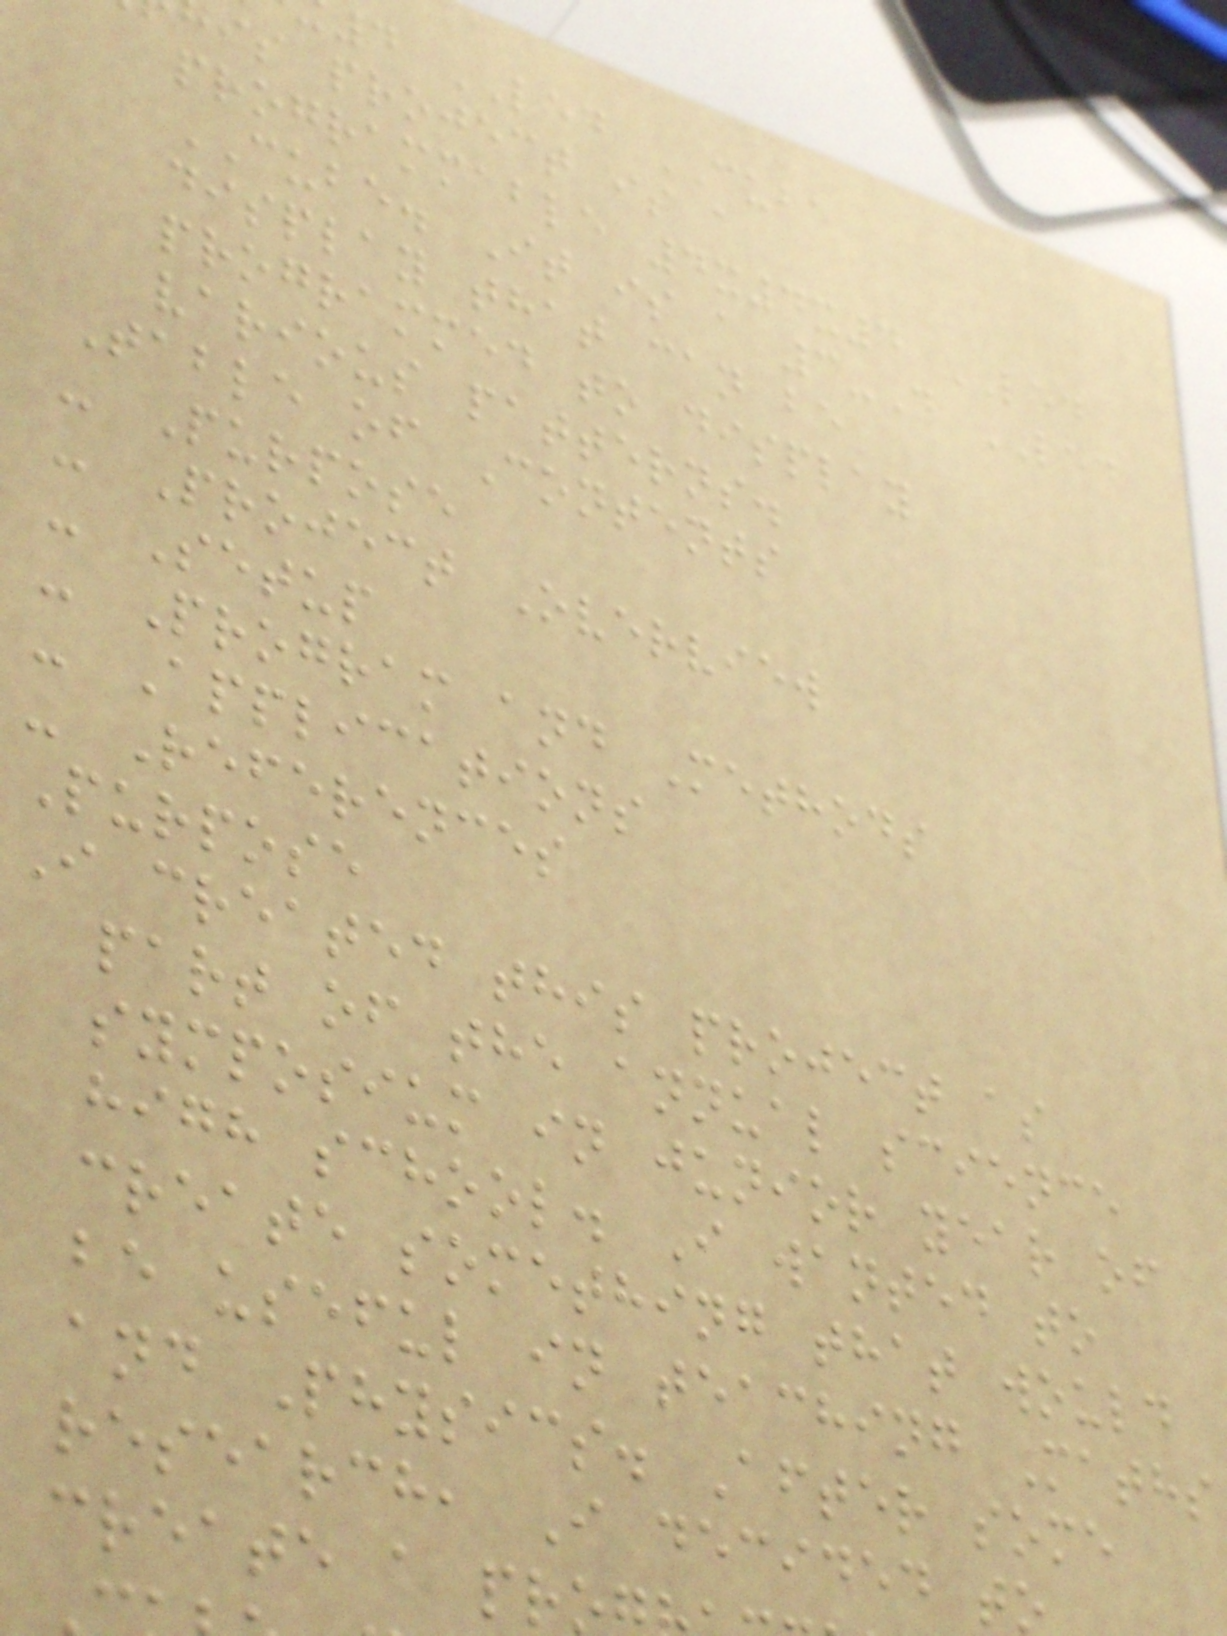4 LED CUBE
is project is a
programmable 4x4x4 LED
CUBE. It is a 3-D LED
display that can be
programmed to display
various patterns.
Table of Contents
- Purpose
- Project Overview
- Setup
- Program and Methods
- Applications
- References
Purpose
I created this project as
part of the annual science
symposium in junior year of
high school. I wanted to
create something that would
be useful in teaching Maths
and Physics. After some
research, I decided to
create a pr
